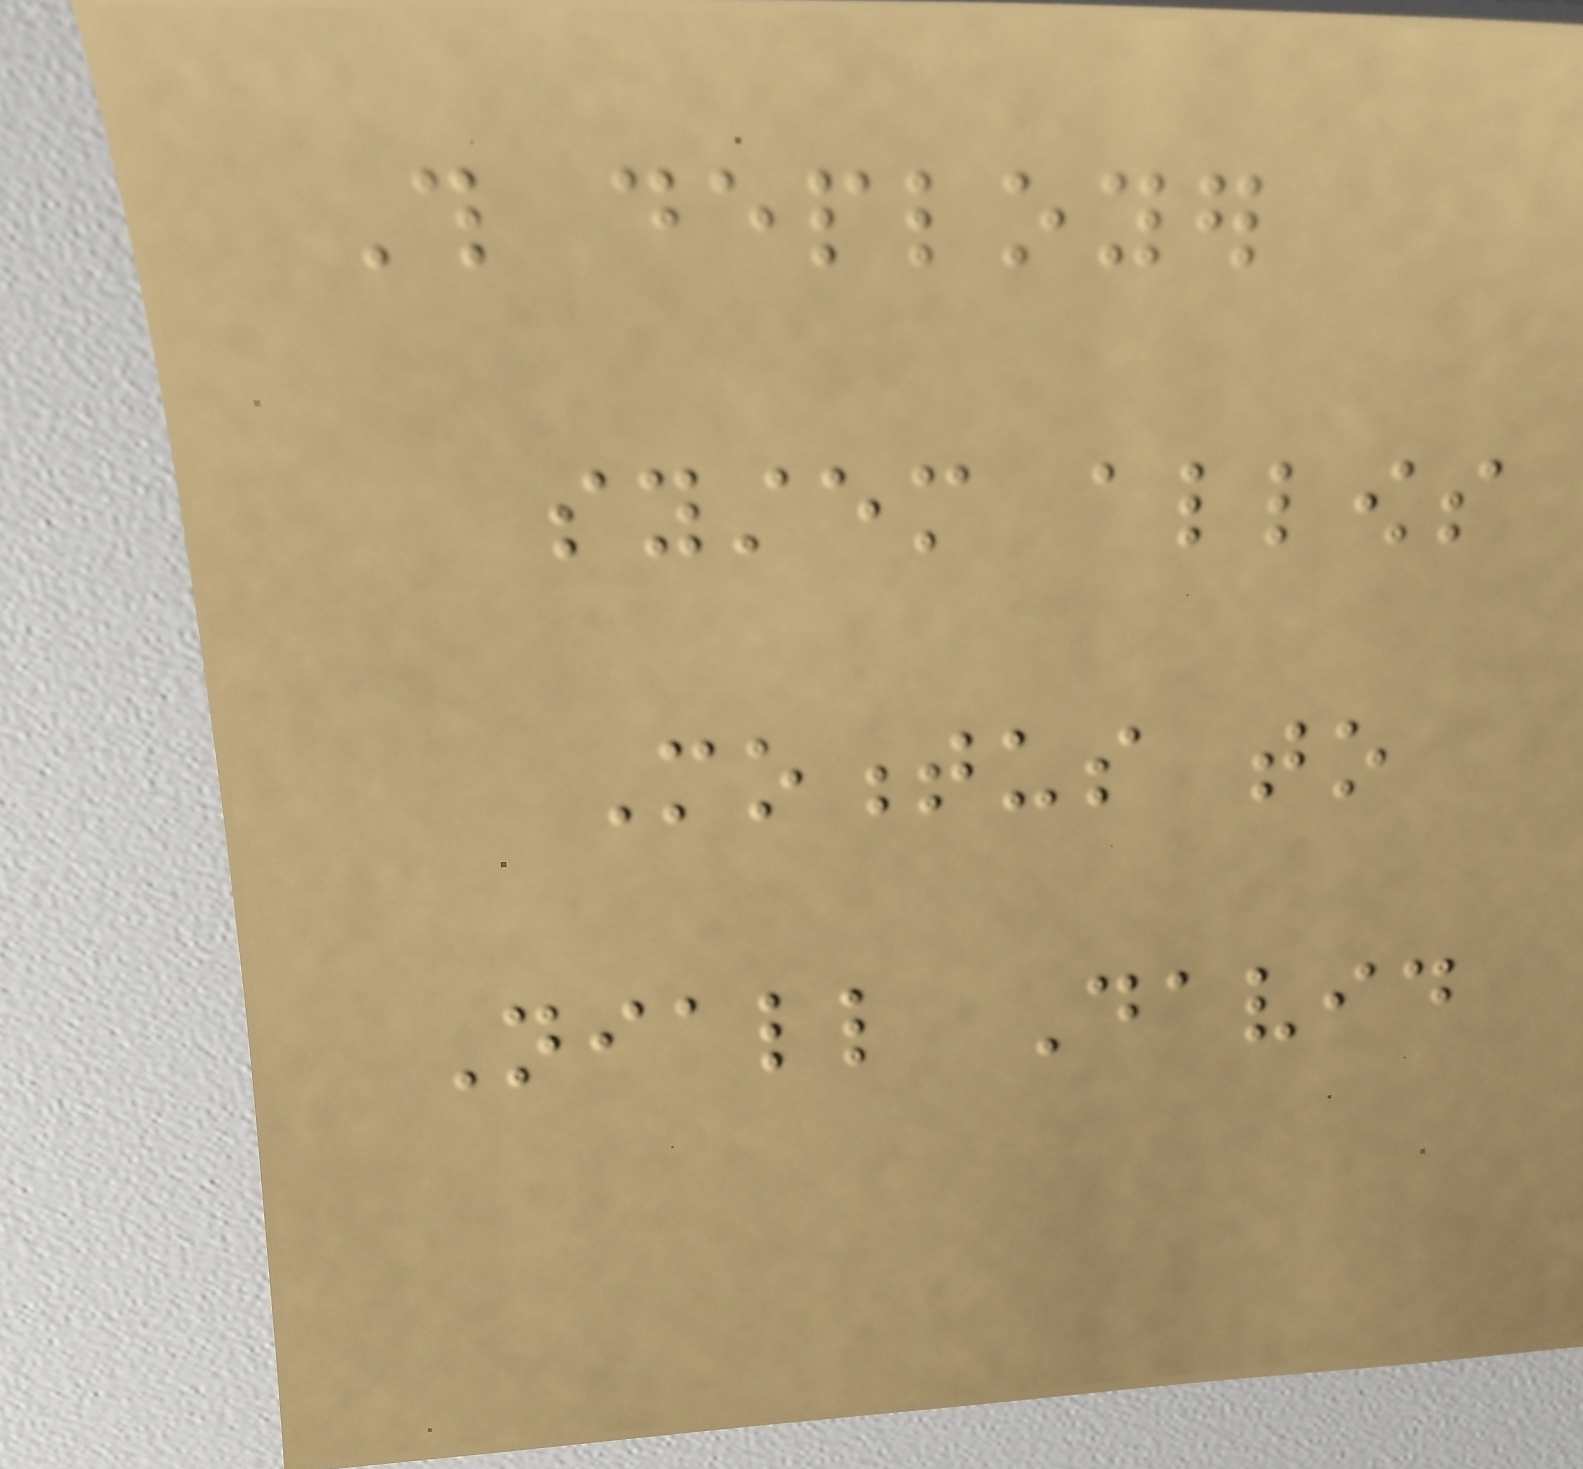This deployer
system allows
Momentus to
Niall David
